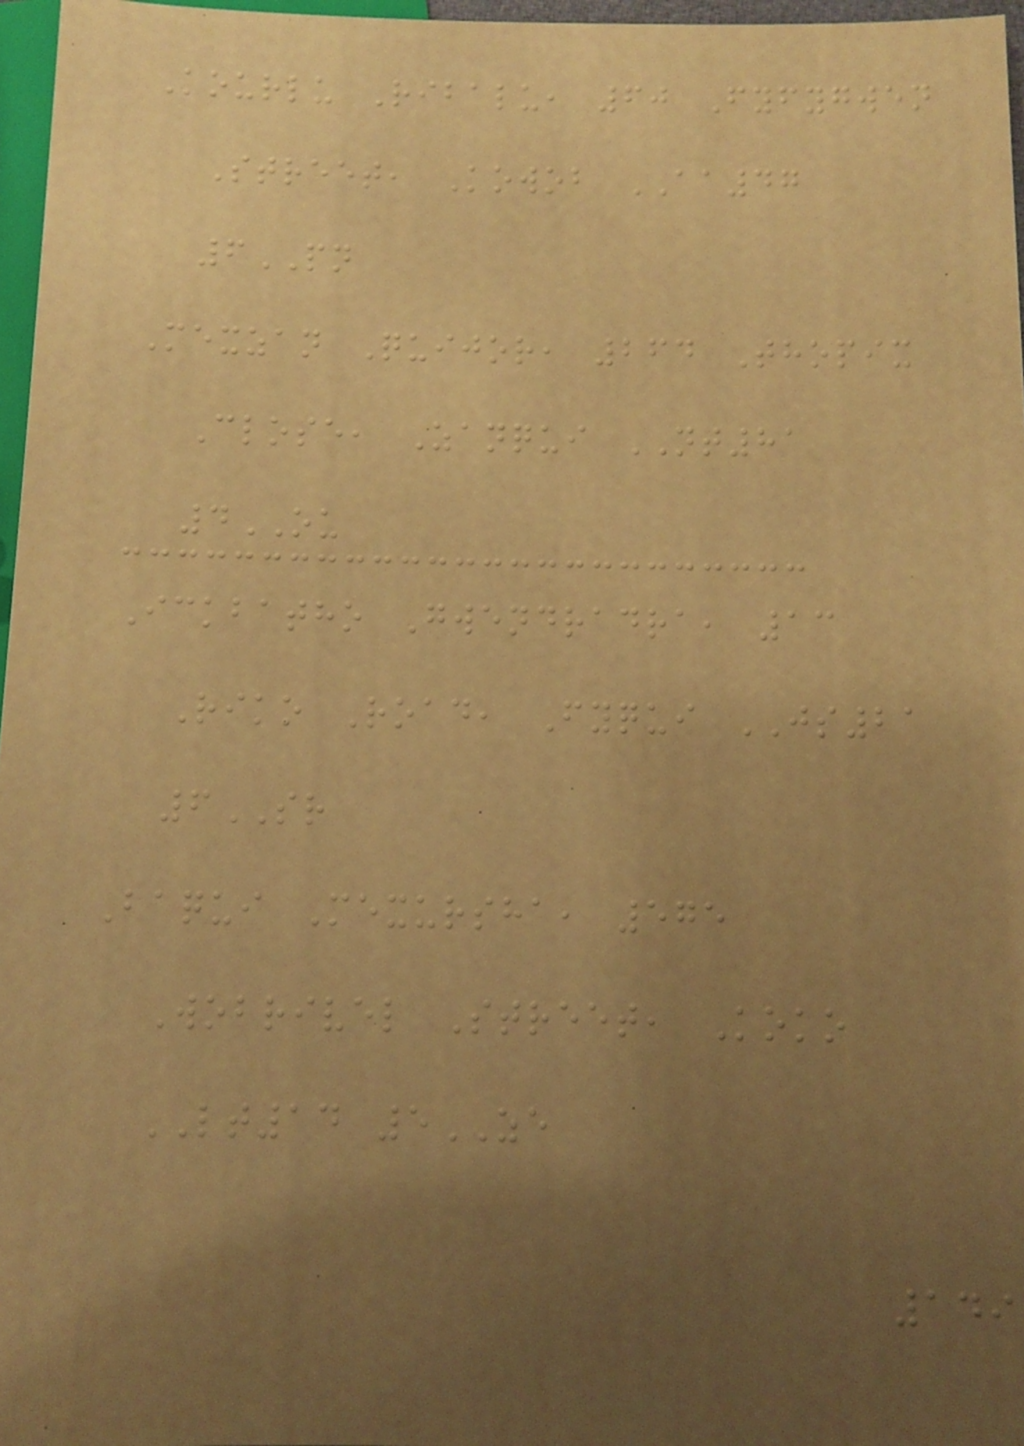Kourlu Ribalu, 60 Fyfygwen
Street, Kowob AA47
6PN
Mexzan Quijor, 264 Thopix
Close, Zanqui NT81
4OU
Ickbatho Gwendradra, 13
Riko Road, Fyqui JS21
6SR
Baqui Mexursha, 575
Wobrivel Street, Koko
LT14 5ZE
149
